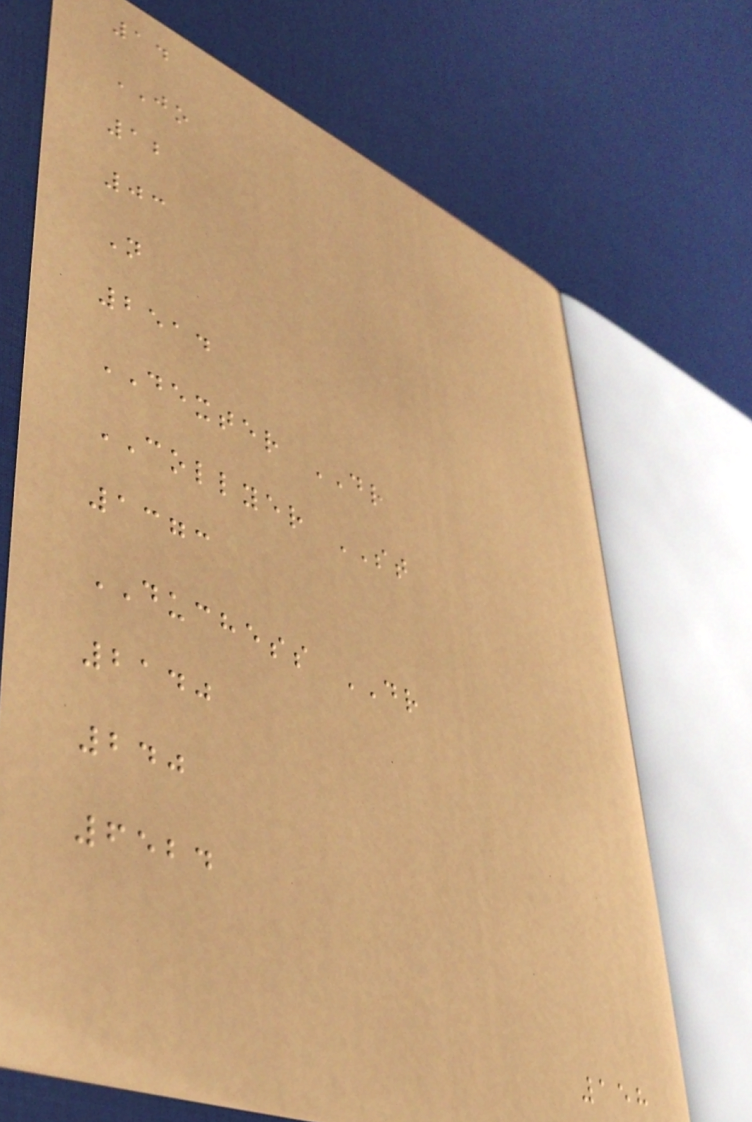14
JO
12
03
N
2514
DEXTER DR
COLLYER ST
1373
DUCHESS DR
2140
240
6524
158
